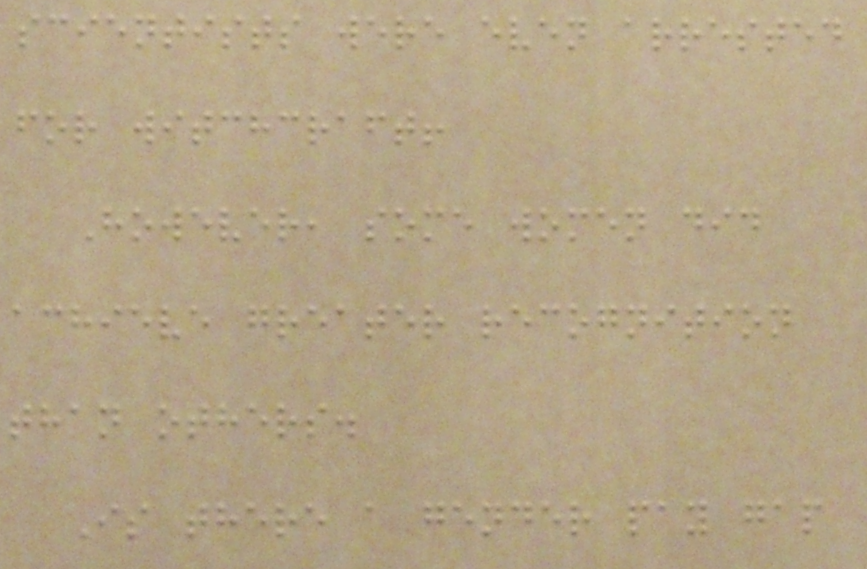scientists were even arrested
for witchcraft!
However, some women did
achieve greater recognition
than others.
Is there a gender pay gap
